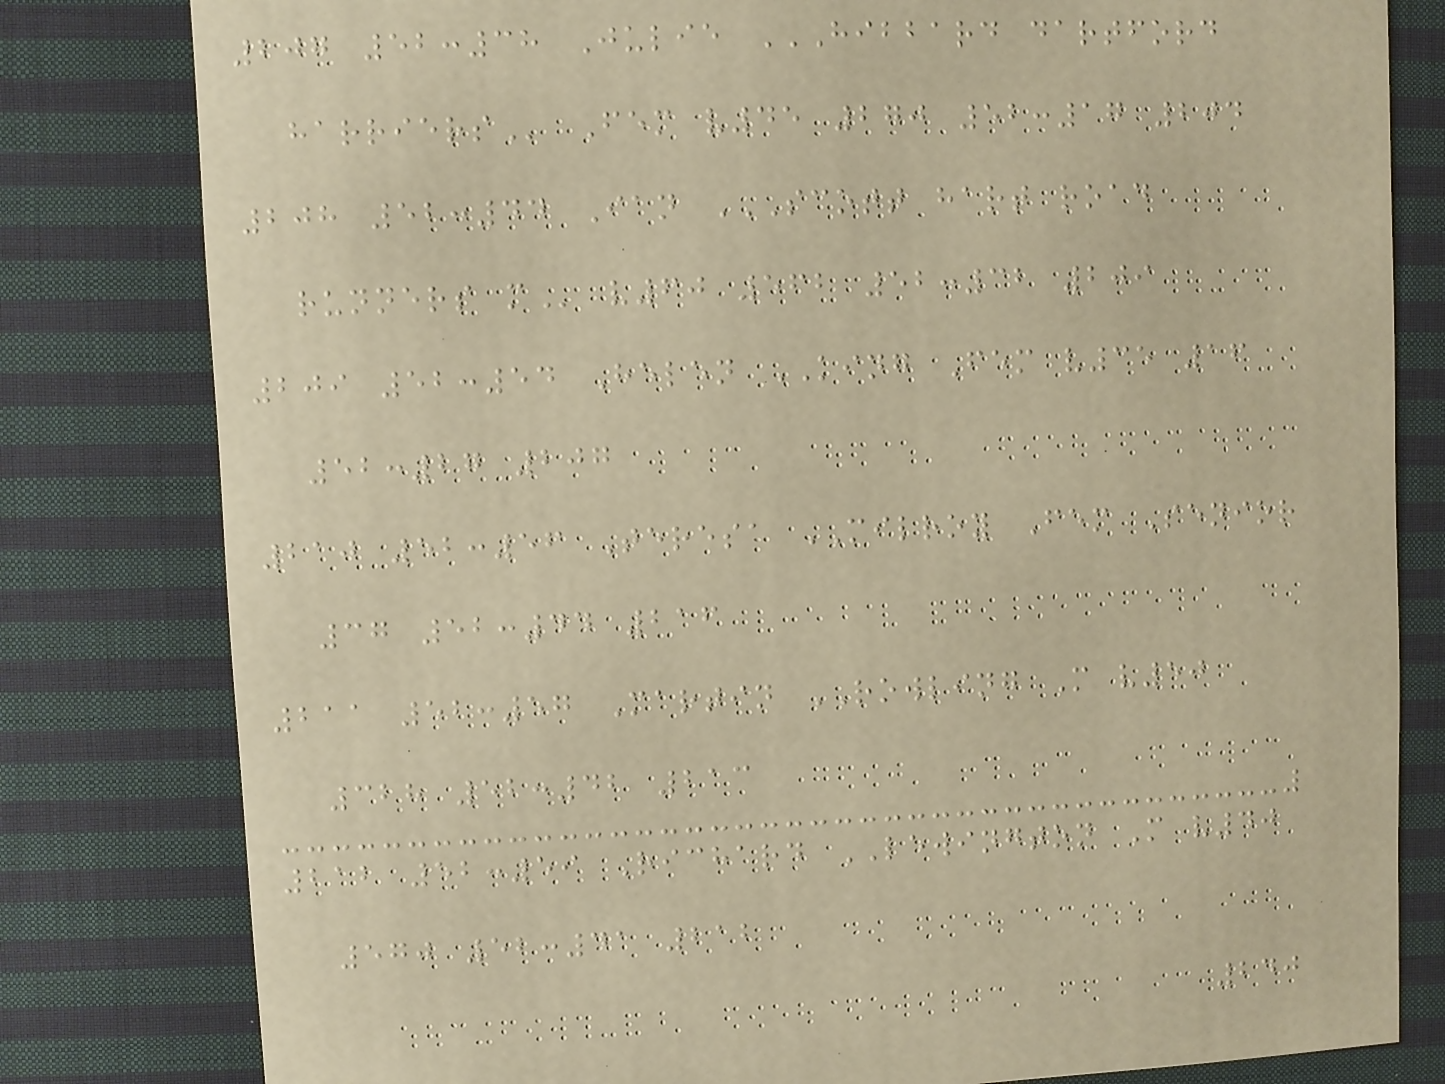207 52:38 Julie HIBBARD DARTFORD
HARRIERS Fem v45 270 52:17 204
208 52:44 Ian SCOTT HART ROAD
RUNNERS M v60 562 52:32 209
209 52:54 Helen KING Fem v35 16
52:27 207
210 52:56 Teresa MILROY Fem Senior
37 52:44 216
211 52:57 Martin ROWLING M v50
328 52:42 213
212 52:59 Richard LEWINGTON M v40
570 52:41 212
240
